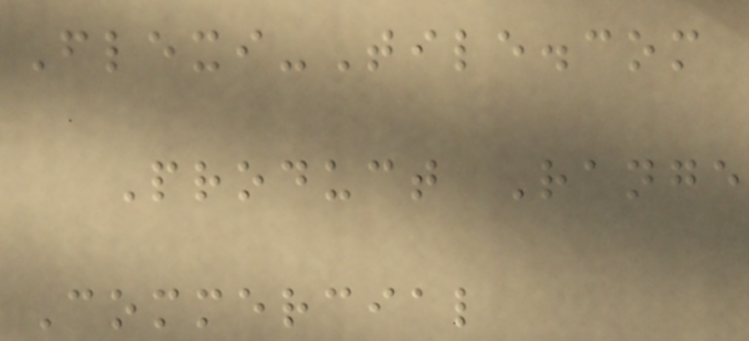Flexi-Tile.com
Product Range
Commercial
